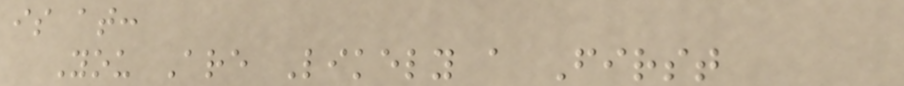is at:
You Are Likely a First
